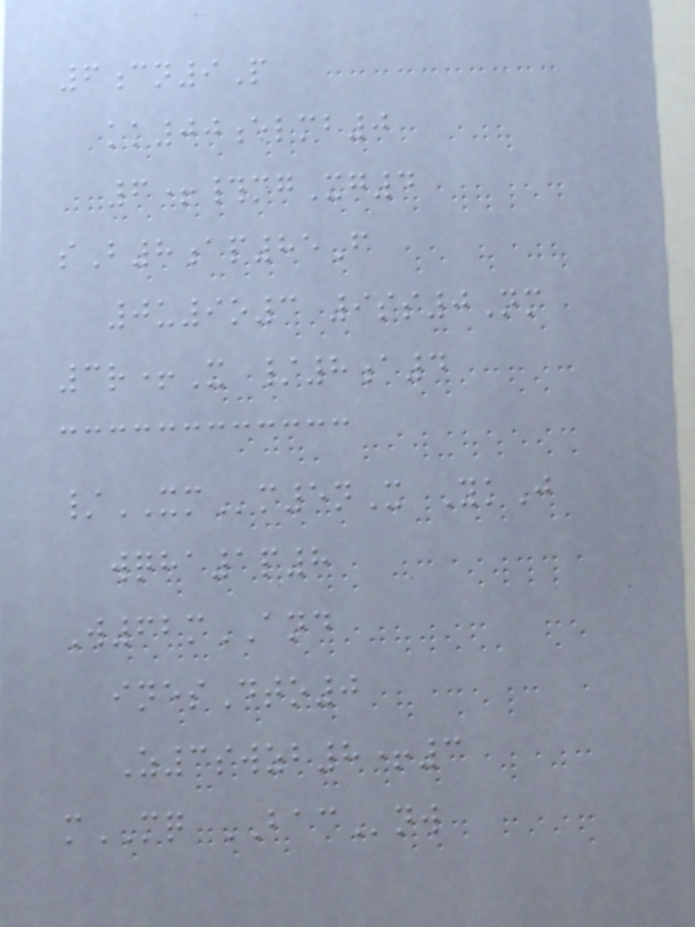6cn9P
kk00elmb0
6+#mgXg4
sB8ap85F
0u9o3 9ss0Nm
3r+X /8a4
/XMm5nX YkJ
wqha1p8
W62mAND
inesDto0
Z3swzb8+3
mMQ BACnw
